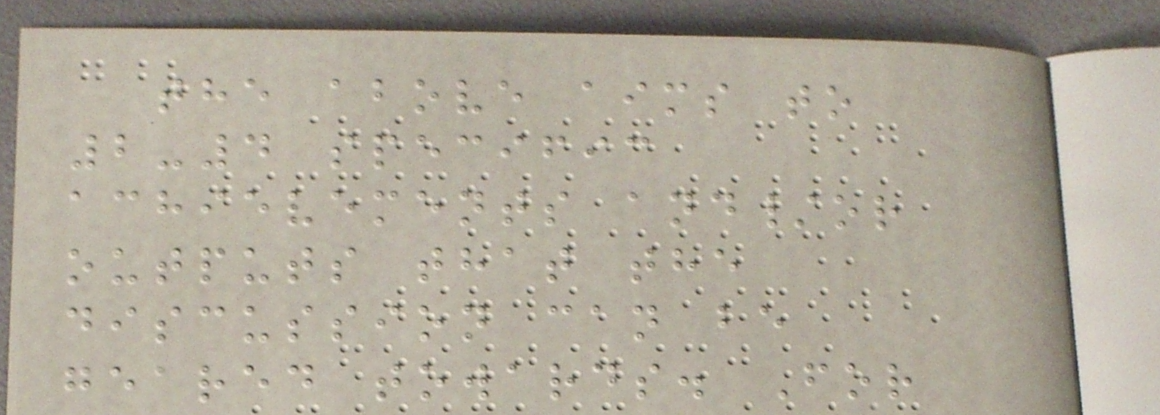the above aims to
2-4 specific
achievements and/or
outputs that the
discussion can be
geared towards. For
